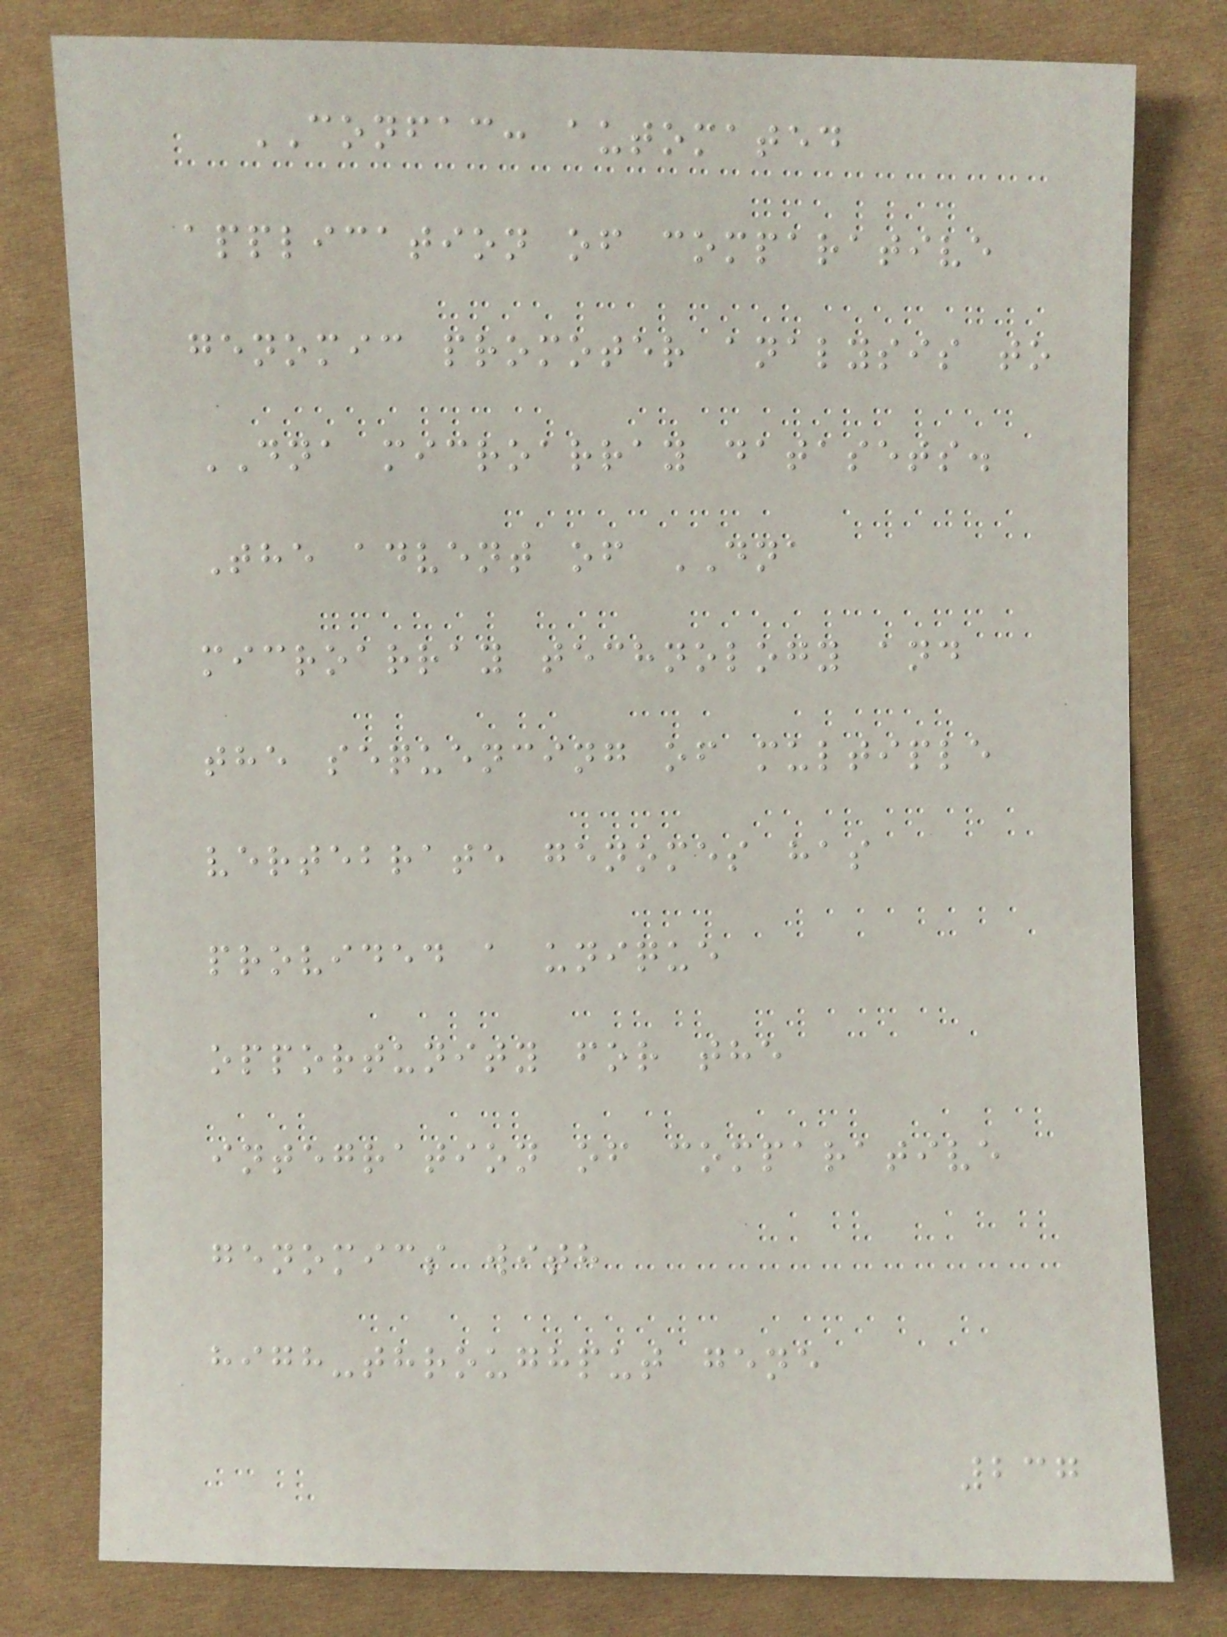CONFAC: automated
application of comparative
genomic promoter analysis to
DNA microarray datasets.
The advent of DNA
microarray technology and
the sequencing of multiple
vertebrate genomes has
provided a unique
opportunity for the
integration of comparative
genomics with
high-throughput gene
237
